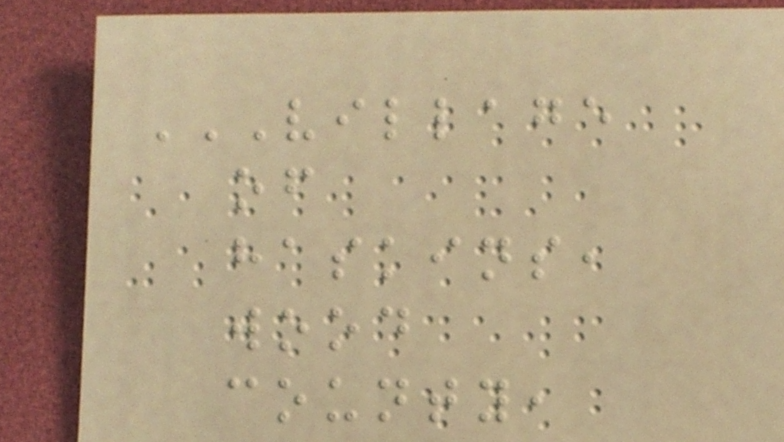VILLAGE
OF
HASKINS,
WOOD
COUNTY,
